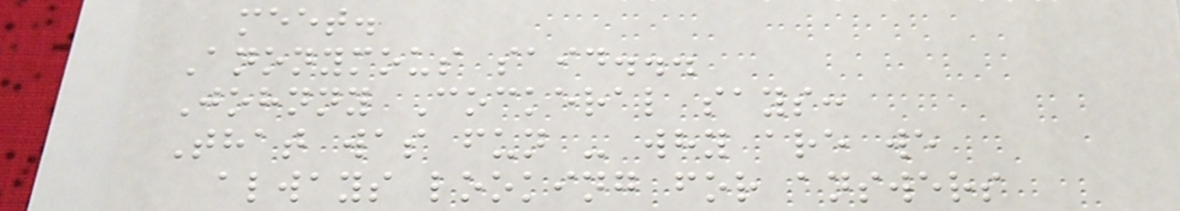meet.
Anonymous said...
Johnny Cockeral says:
That was fun - why are we
always looking for answers
